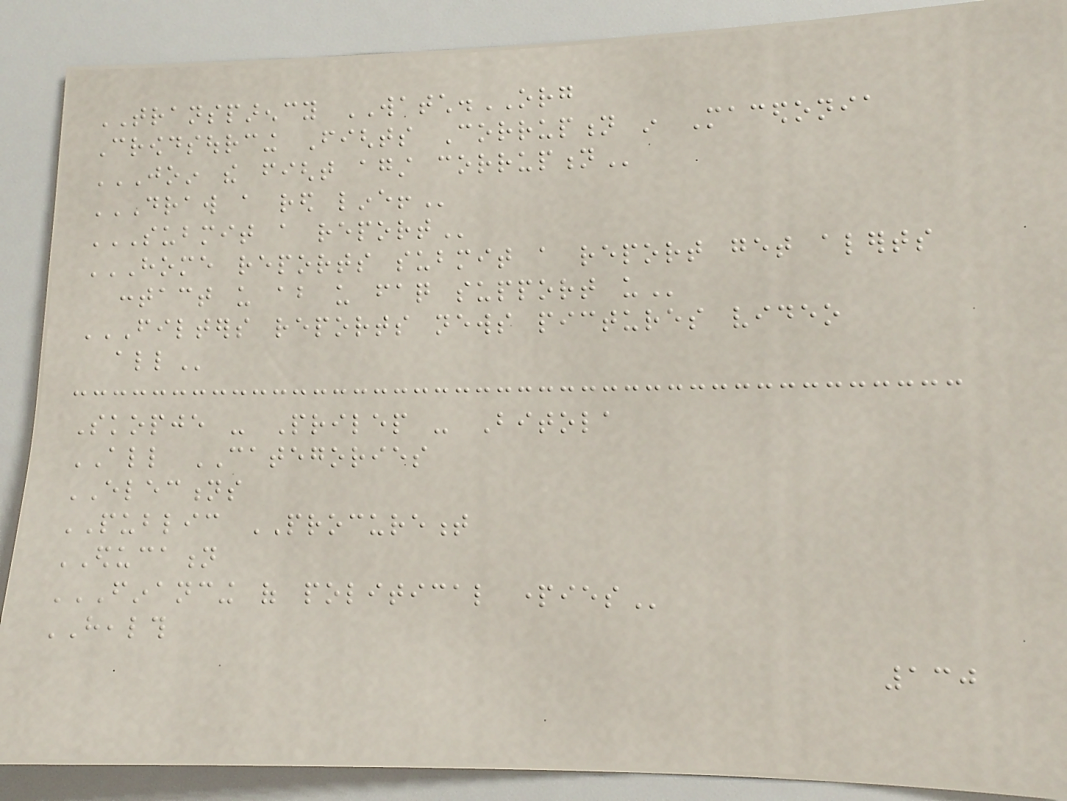TRANSPARENCY WATCH.ORG
Crowdsourcing Fights Corruption in Macedonia
JOIN THE FIGHT AGAINST CORRUPTION
DRAW A RED LINE!
SUBMIT A REPORT
HOME REPORTS SUBMIT A REPORT GET ALERTS
CONTACT US ABOUT US FAQ SUPPORT US
FILTERS REPORTS NEWS PICTURES VIDEO
ALL
Skopje - Prilep - Bitola
ALL CATEGORIES
ELECTIONS
PUBLIC PROCUREMENT
EDUCATION
FINANCING OF POLITICAL PARTIES
HEALTH
130
